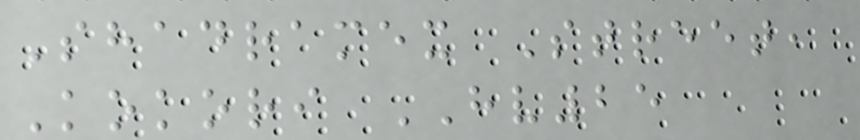Shadramex Street,
Kokori HV25
